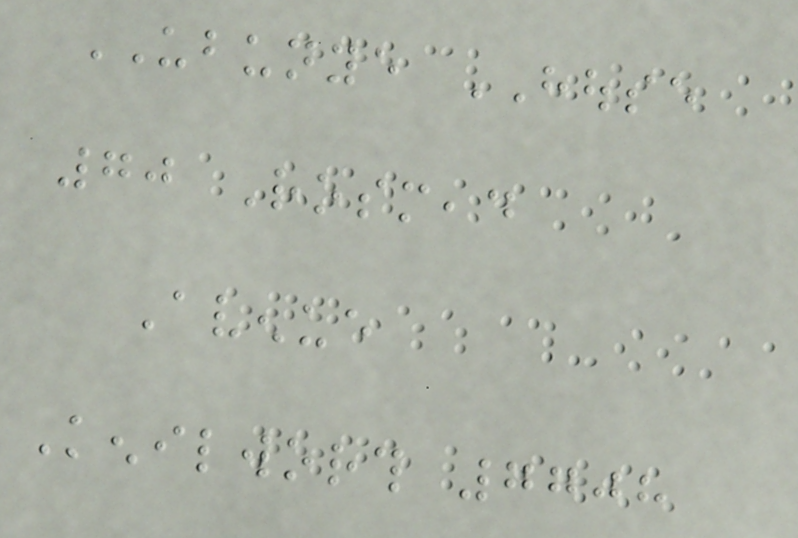UBUNYE HOUSE
70 Rosmead
Avenue
Kenilworth 7708
